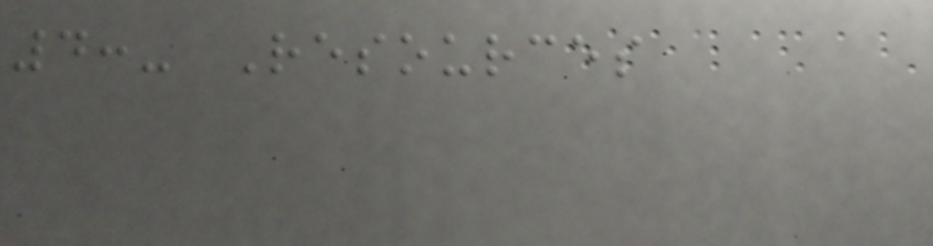4:- Resources
